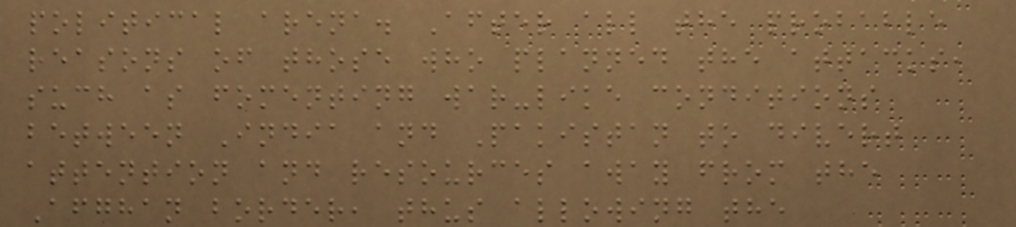political arena. After all the probable
reasons of those who planned the attacks,
such as fomenting war-like conditions
between India and Pakistan to divert
attention and resources away from the
Afghan border, thus allowing the
